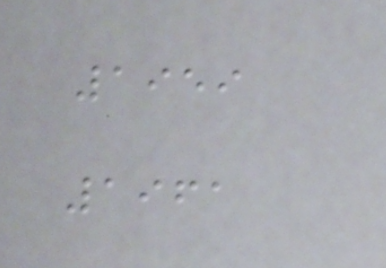1959
1961
